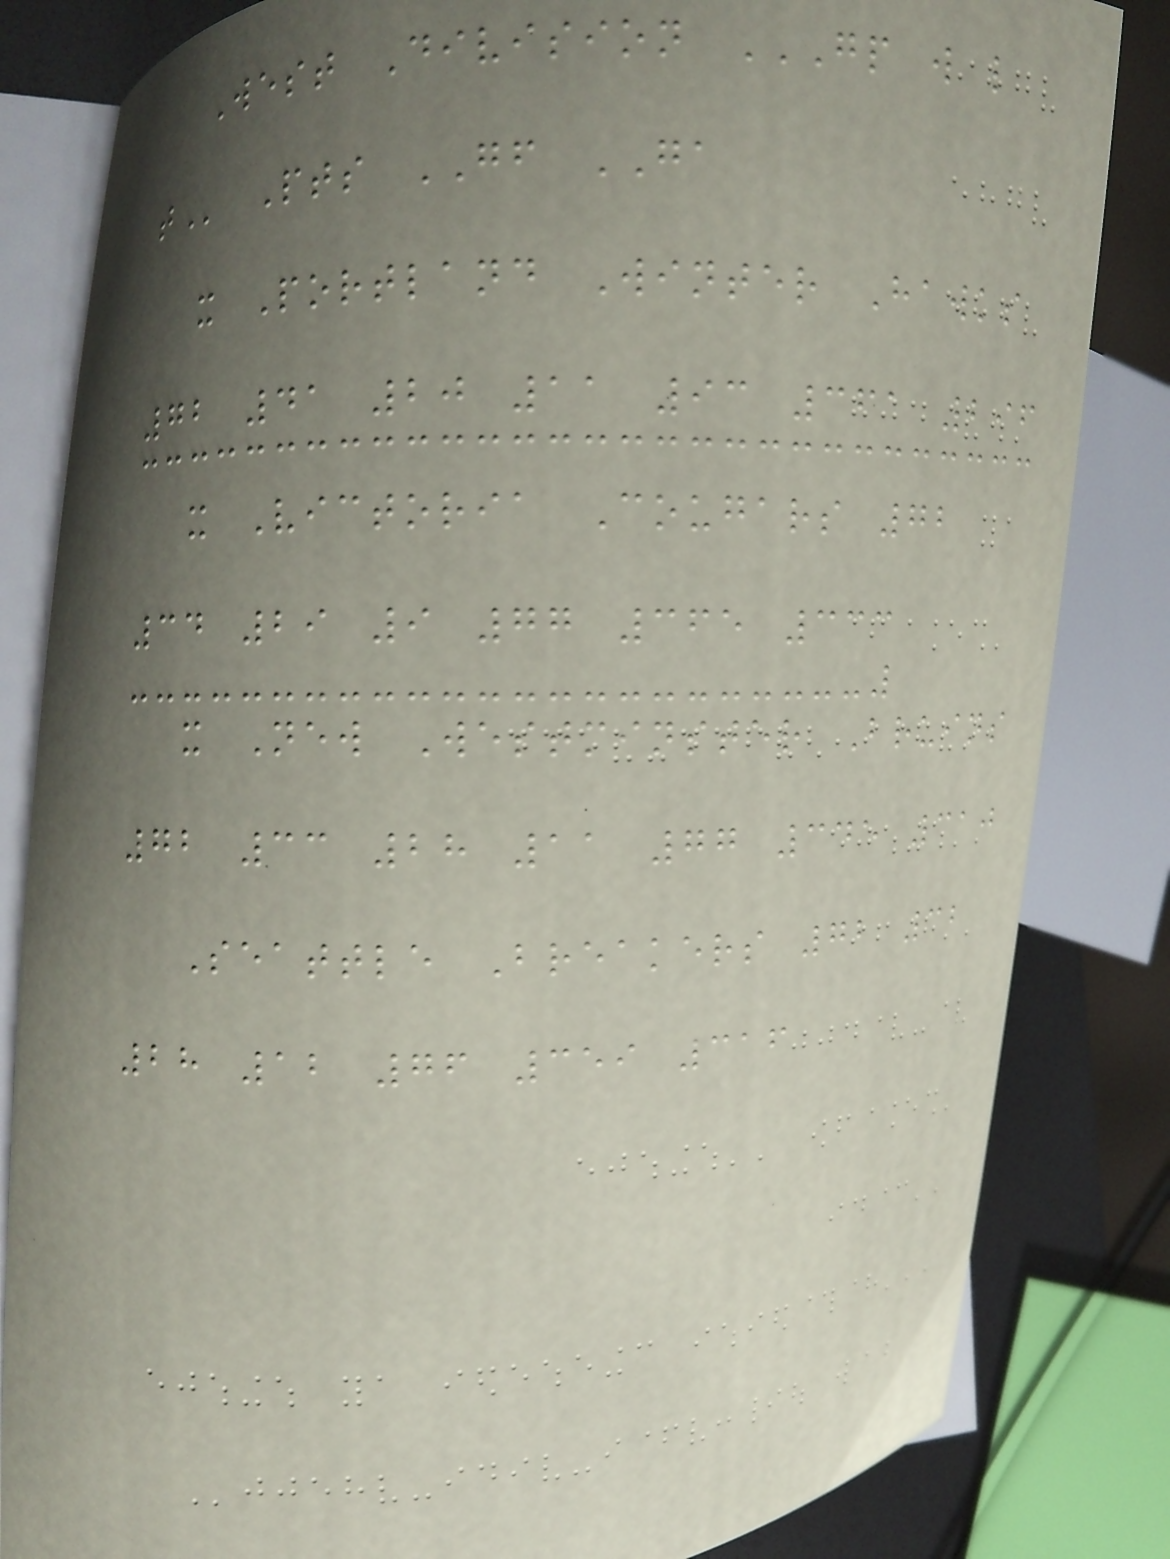West Division GP W L
T Pts GF GA
x Portland Winter Hawks
72 41 20 11 93 361 296
x Victoria Cougars 72
34 29 9 77 365 333
x New Westminster Bruins
72 33 28 11 77 345 310
Seattle Breakers 72 32
28 12 76 359 316
